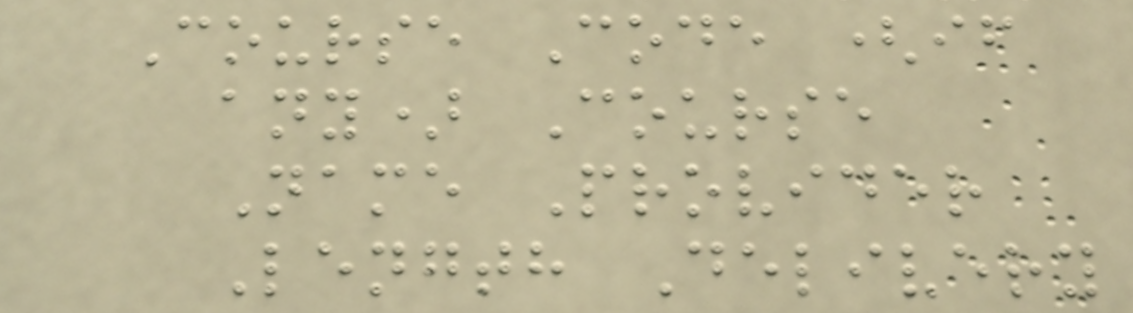Course Code (if
any) Course
Name Provider
Length Delivery
